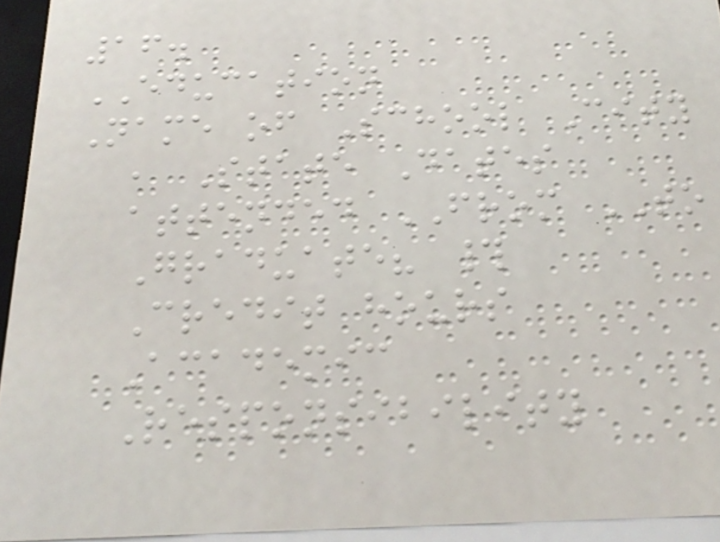16.
EDUCATION
Name of School City
, State Dates
attended FROM TO
Graduate? #
Credit hours
Academic
Responsibility
